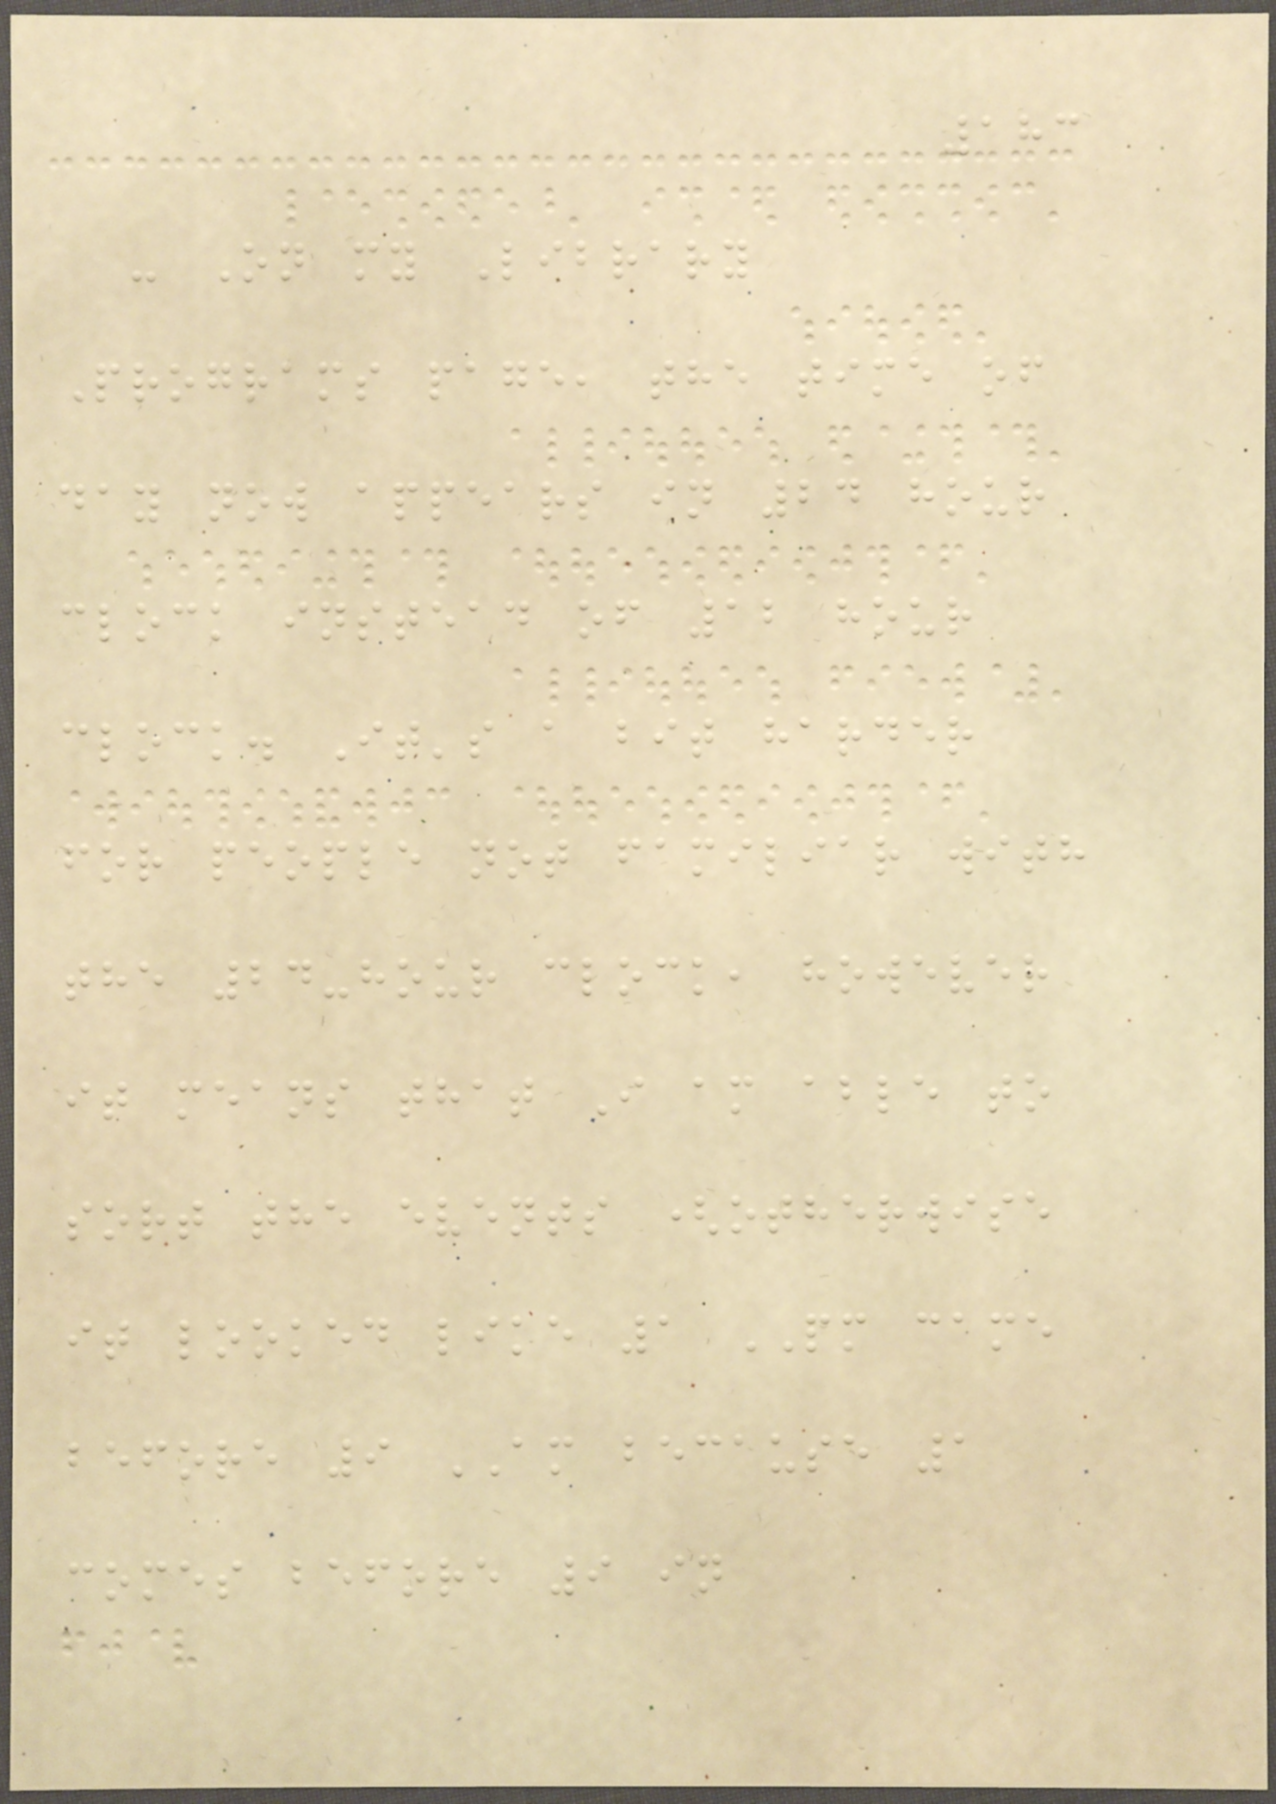183
- On my Library
Programs page, the time of
day now appears in 24 hour
clock instead of 12 hour
clock. It's a bit harder
for people not familiar with
the 24-hour clock, however
it means that I am able to
sort the events (otherwise
it looked like 1 PM came
before 9 AM because 1
comes before 9 in
